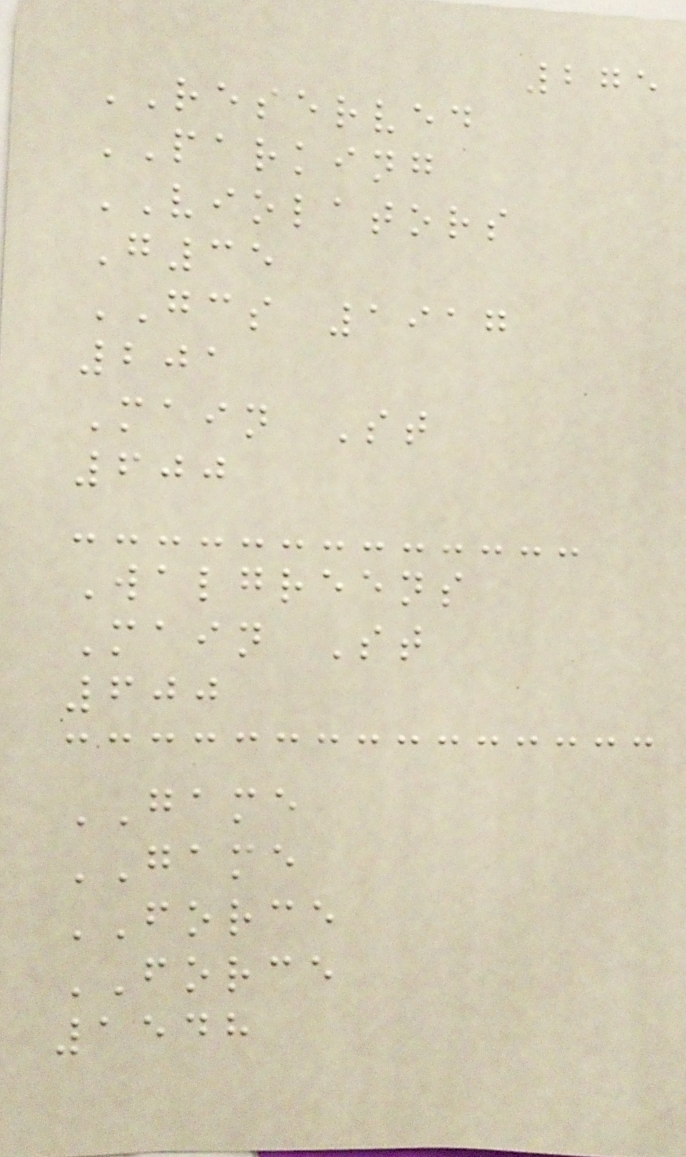275
RESERVED
PARKING
VIOLATORS
G35
GCS 1917
201
Main St
600
Walgreens
Main St
600
GAME
GAME
FORCE
FORCE
1548
